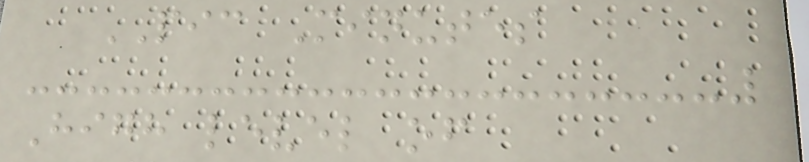PIC Minutes
High level of
